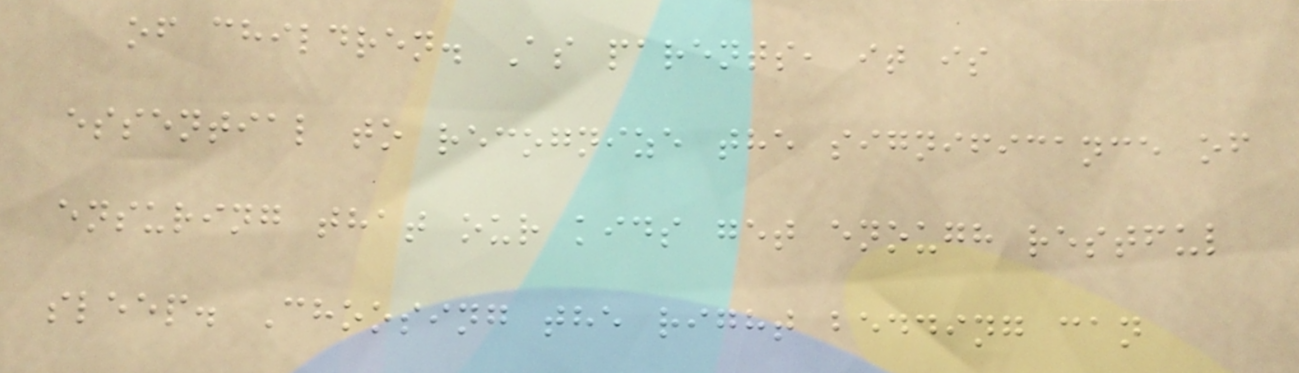of children. As parents, it is
essential to recognize the significance of
ensuring that our kids get enough restful
sleep. Choosing the right bedding can
